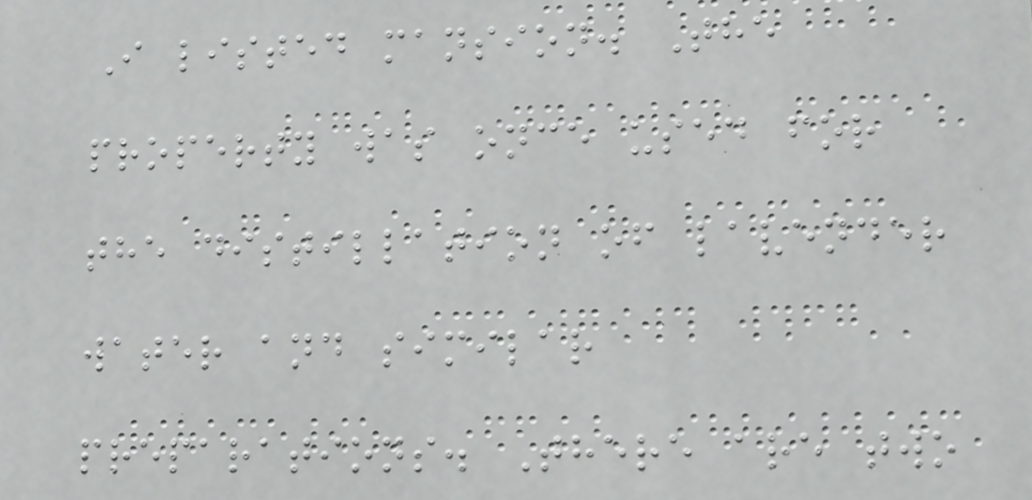I listed mansion. The
property was once used for
the distillation of lavender
water and similar
preparations. There are two
